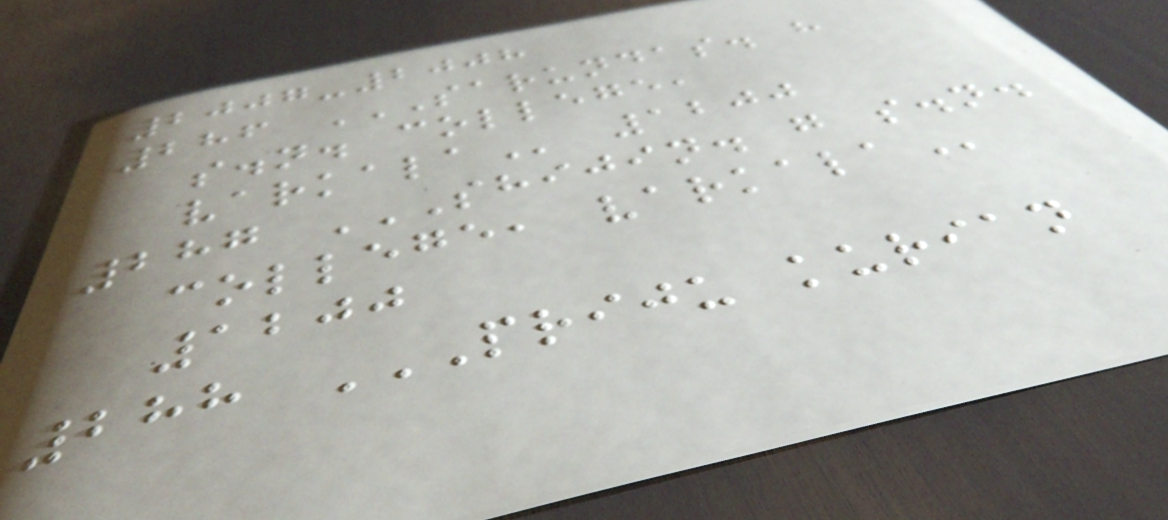2007-2008
286 SARUNDAS. H
S.N. COLLEGE,
VARKALA 1200
287 SHIJIN. G S.N.
COLLEGE, VARKALA
1200
288 PRIJU KURIAN
